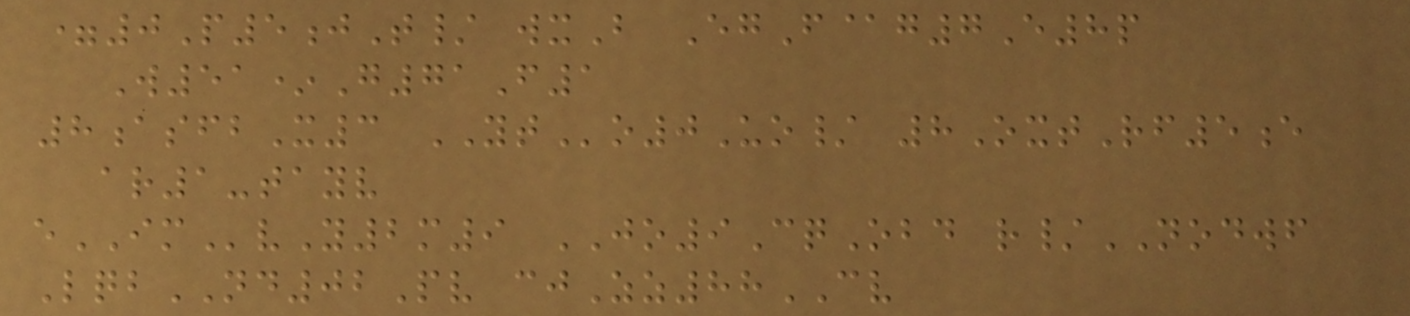=0P5jT/ wxB EgF@g7E8p
W51*G71F1
8asfbX3 YTo0Uo/ 8OxtRf5e
ar1-tayv
eIMvY2m9 JO9CqObd r/NODWF
LqbND02Pv cjZz88CV
